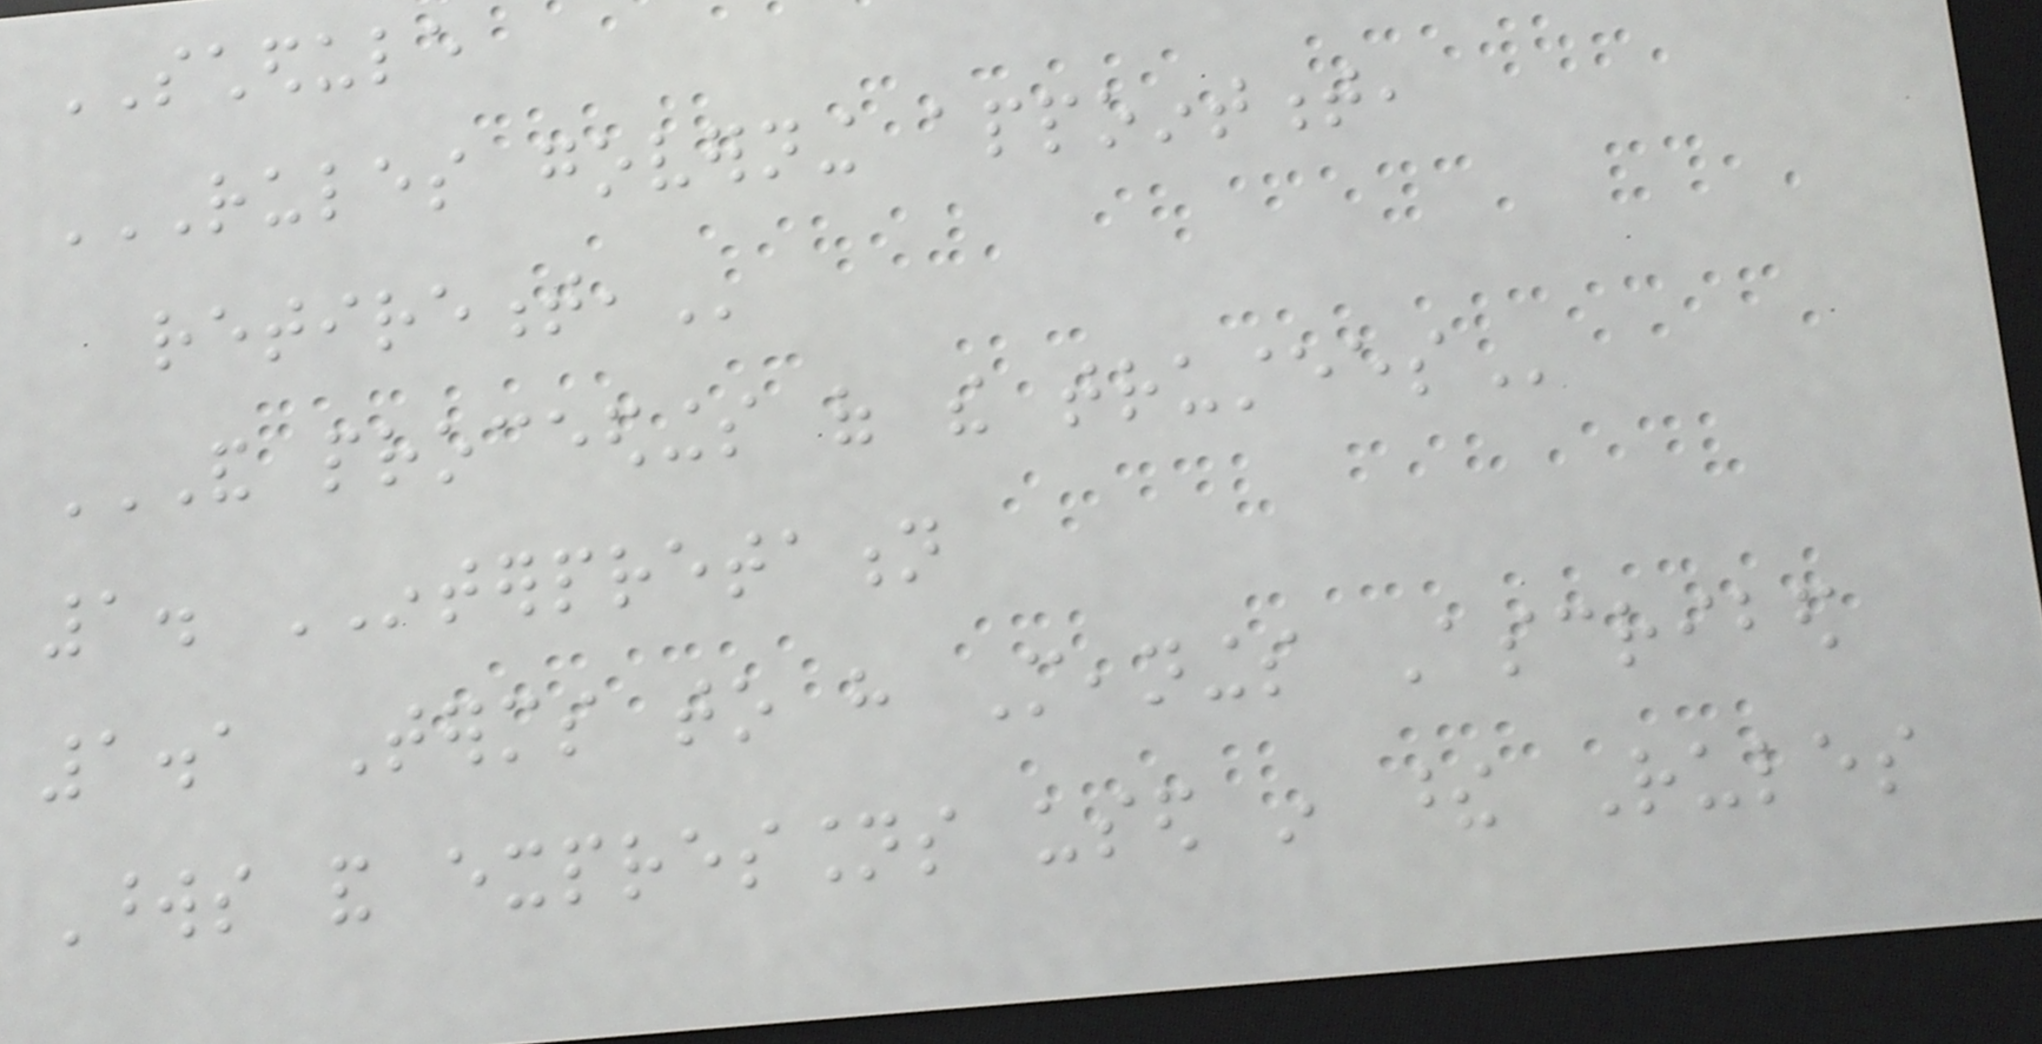SCHEDULE
RULES GOVERNING APPOINTMENT,
RETIREMENT,
AND PROCEEDINGS OF THE TRUSTEES
1. INTERPRETATION
1.1 Terms to have Meanings Ascribed
Words and expressions used in these Rules
